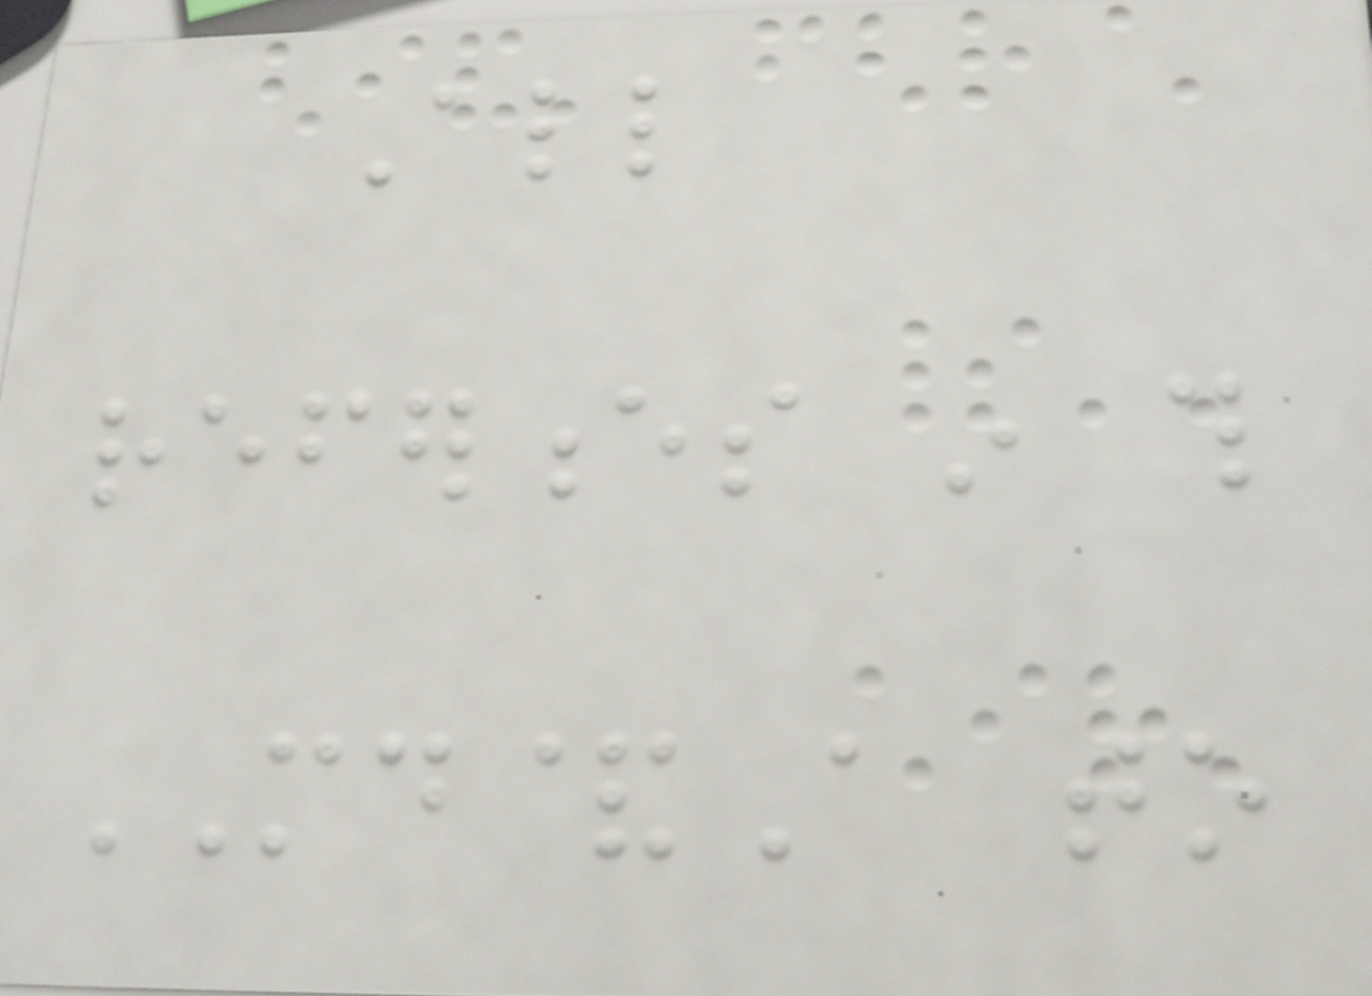All
references in this
MD&A to
